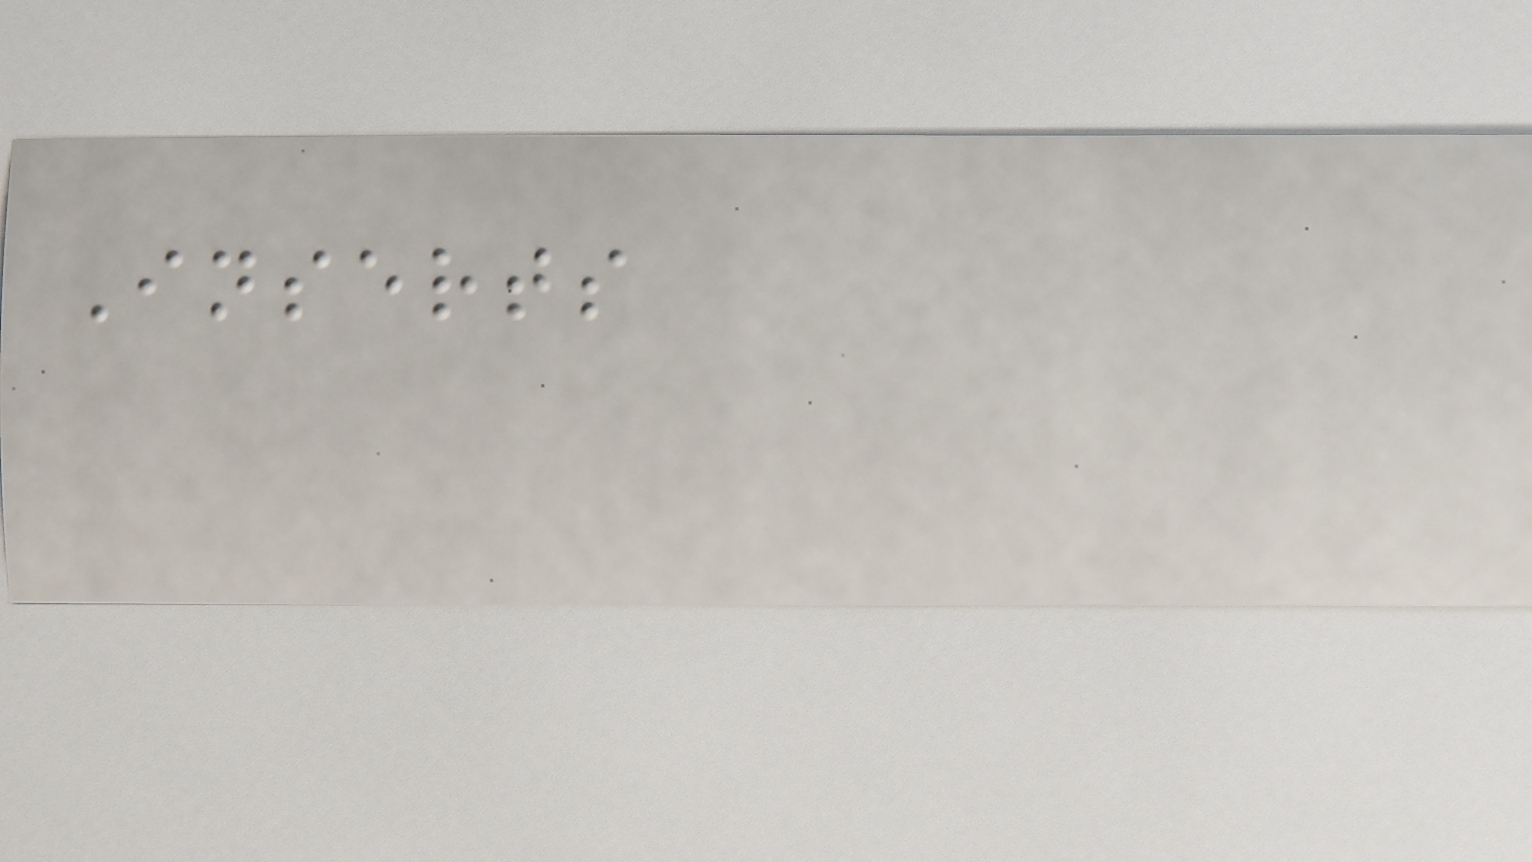Inserts
